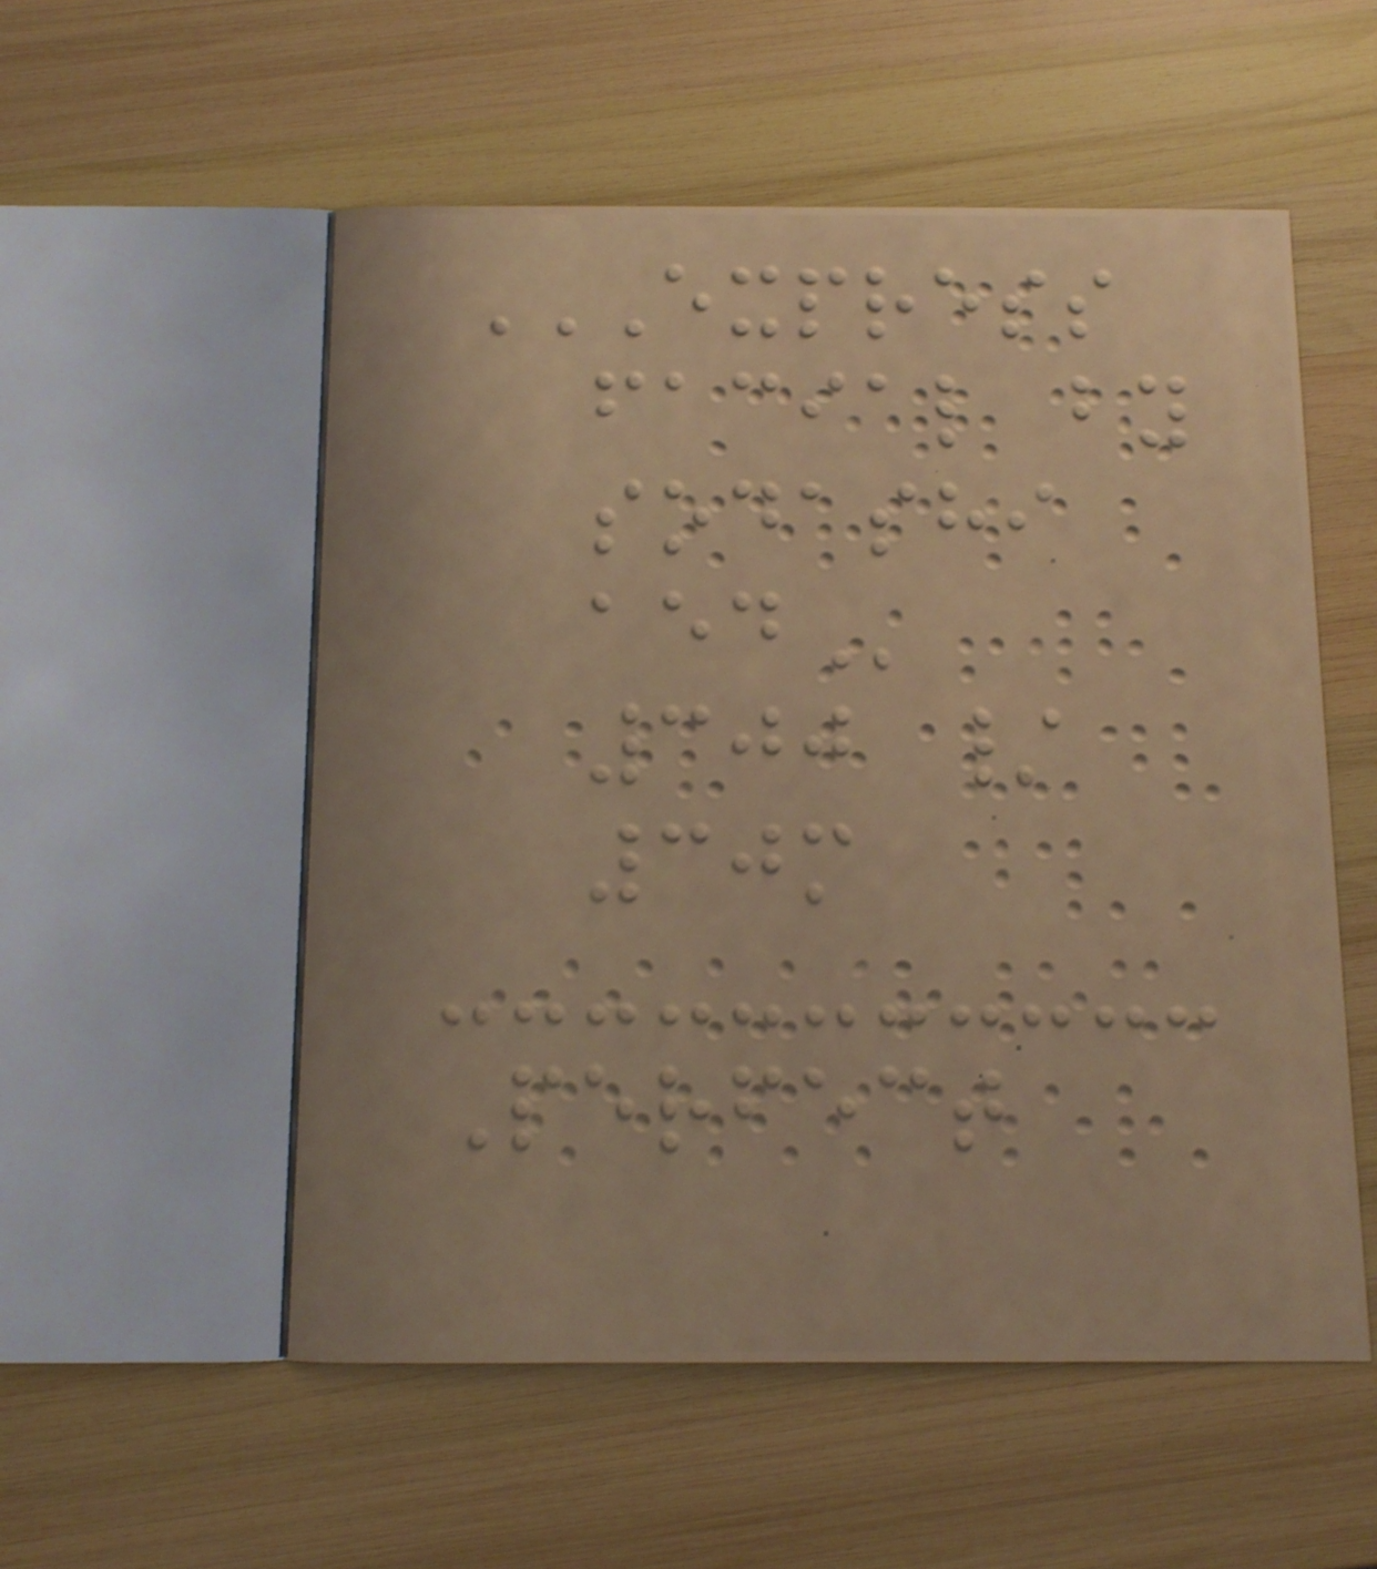EXPRESS
FACIAL BY
SODASHI
AED
300 /
30m
Perfect
